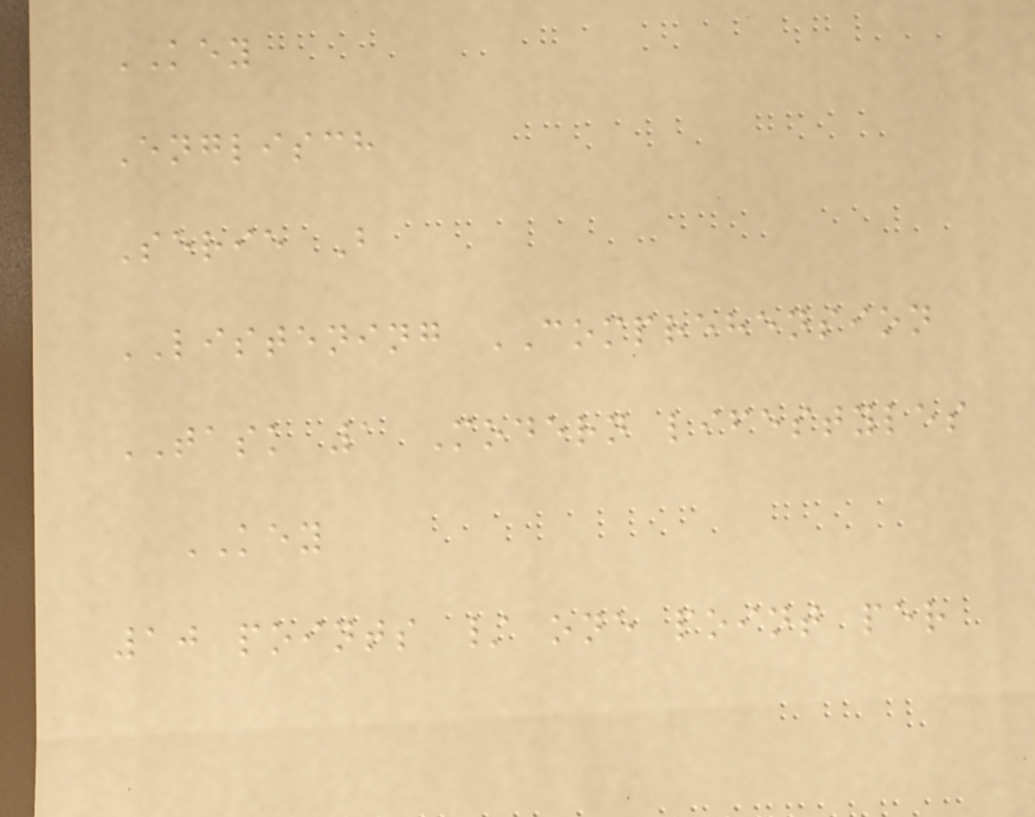KEY
Englisch
Serie B
LISTENING COMPREHENSION
TASK 1 Modern lifestyles
KEY
10 points / one point per
